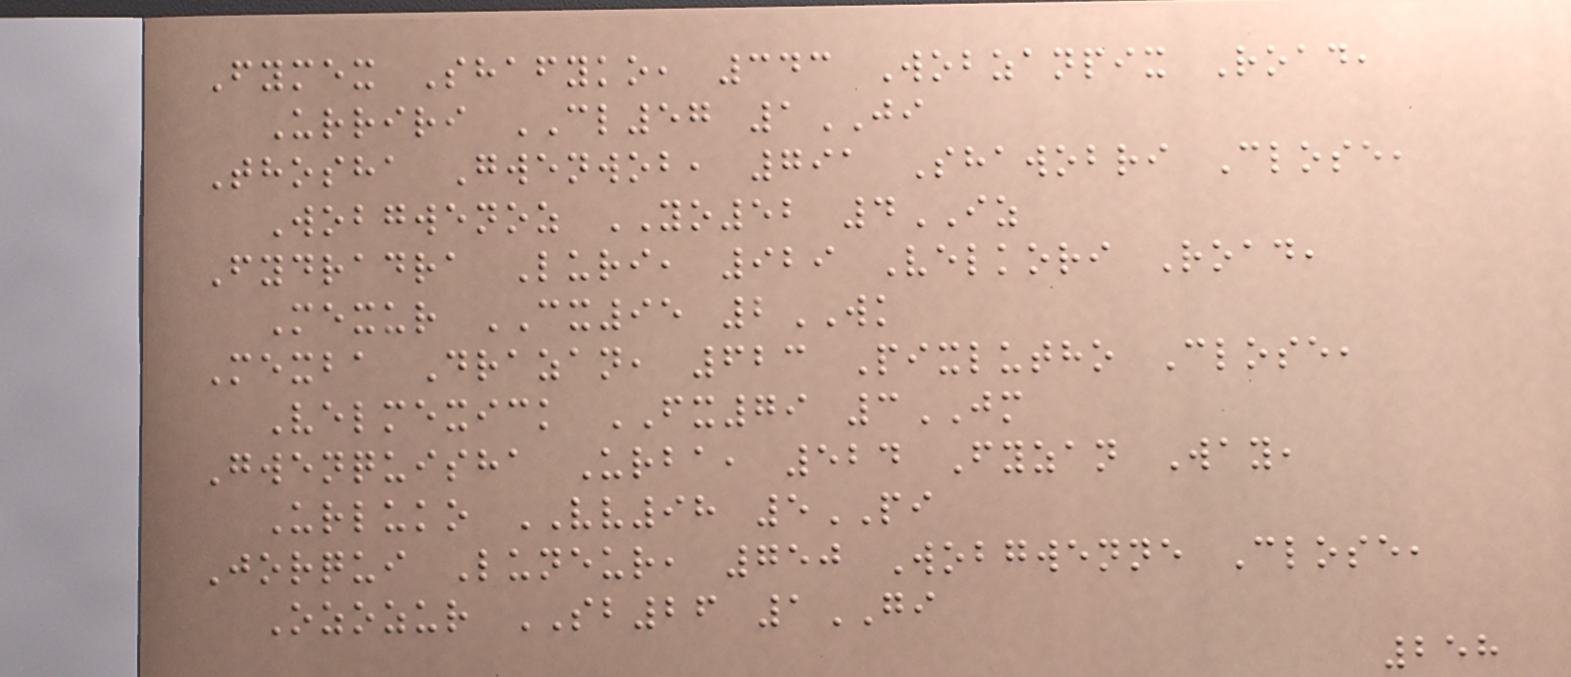Fymex Shafyko, 343 Wobzanpix Road,
Urriri CL57 1JI
Thosha Gwenwob, 791 Shawobri Close,
Wobgwenoz YO52 4IZ
Fydradra Luri, 929 Velkori Road,
Mexur CX95 2WK
Mexba Drazan, 623 Pixlutho Close,
Velmexick FX79 3JM
Gwenquisha Urba, 524 Fyzan Way,
Urluko VV98 5PI
Jorqui Luneur, 750 Wobgwenne Close,
Ozozur SB26 1GI
258
